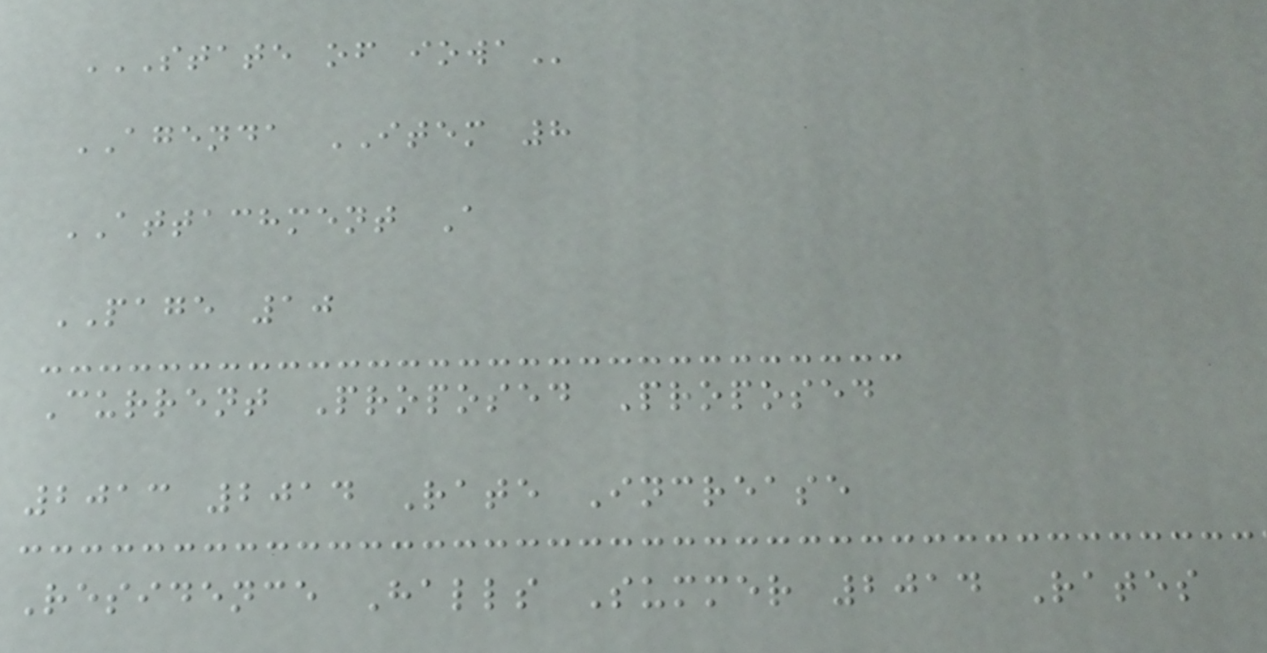STATE OF IOWA
AGENDA ITEM 8
ATTACHMENT A
PAGE 10
Current Proposed Proposed
2013 2014 Rate Increase
Residence Halls Summer 2014 Rates
